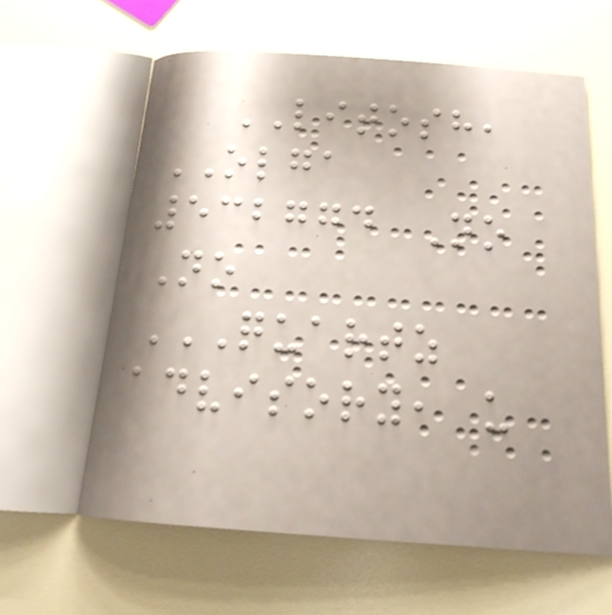LITOSH,
OLGA
532774 No
No
QUARTZ
ADVISORY, U
